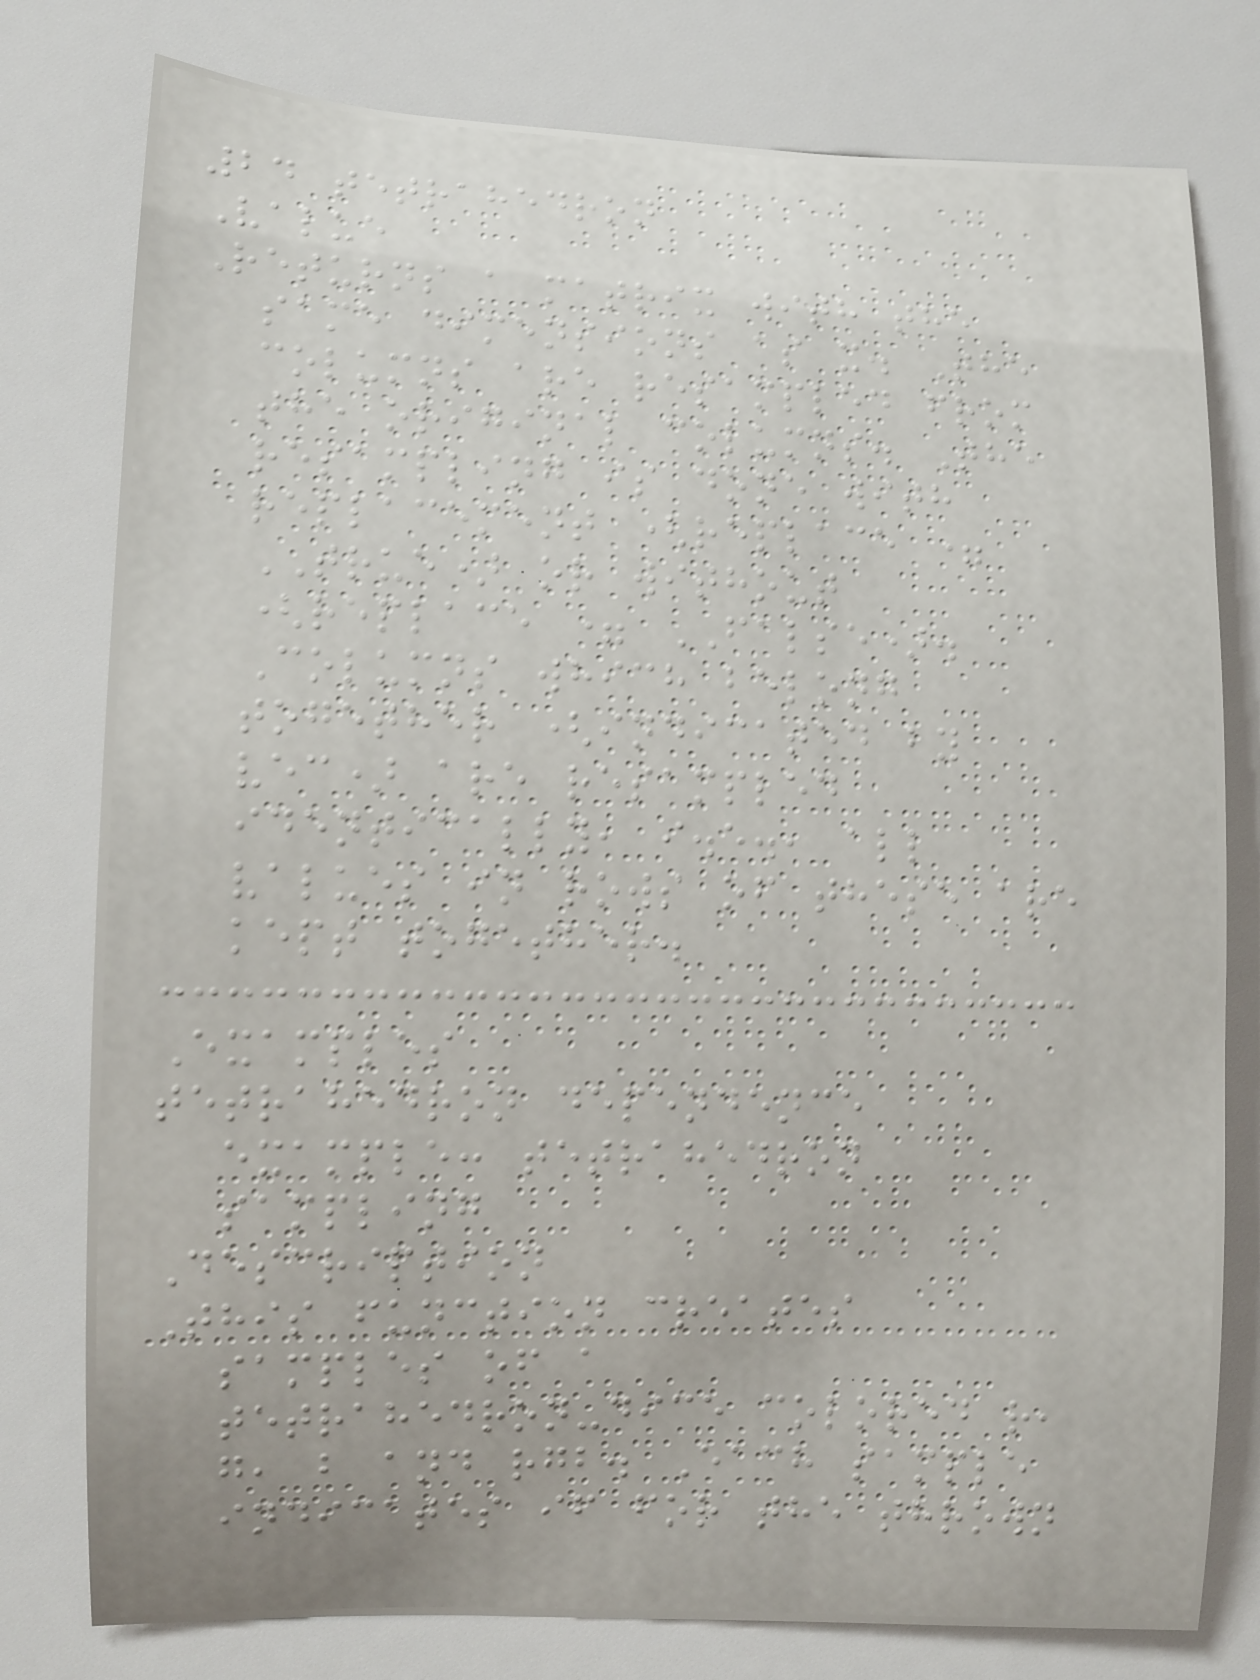24 tetrahedron
Value
Returns a matrix with the
same dimensions as x. The
columns are resampled from
the original columns. The
resampling is done with
replacement (replace =
TRUE) or without
(replace = FALSE).
Columns which belong
together (indicated by
vec) are resampled
identically, i.e., all
values in rows of these are
kept together.
Examples
tetrahedron dependence
example: tetrahedron
sampling
Description
This function creates
samples of a
tetrahedron-dice colored r,
g, b and rgb. Each sample
indicates if for the thrown
